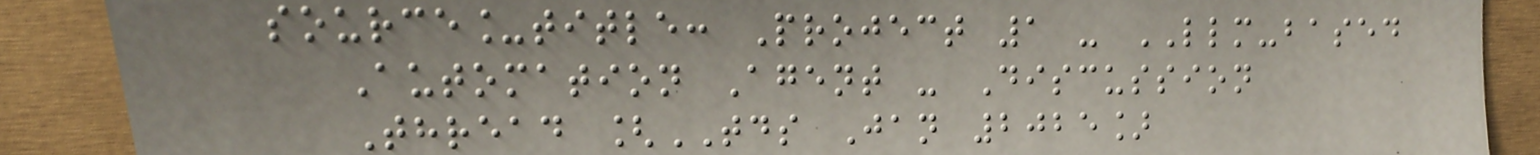source_title: Project 1 - LLM-based
Automation Agent - Discussion
Thread [TDS Jan 2025]
